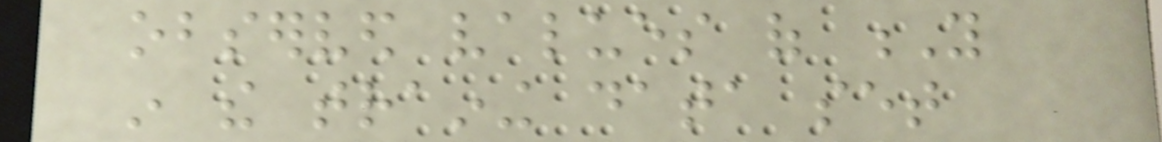observed values of Y
in the training data set
